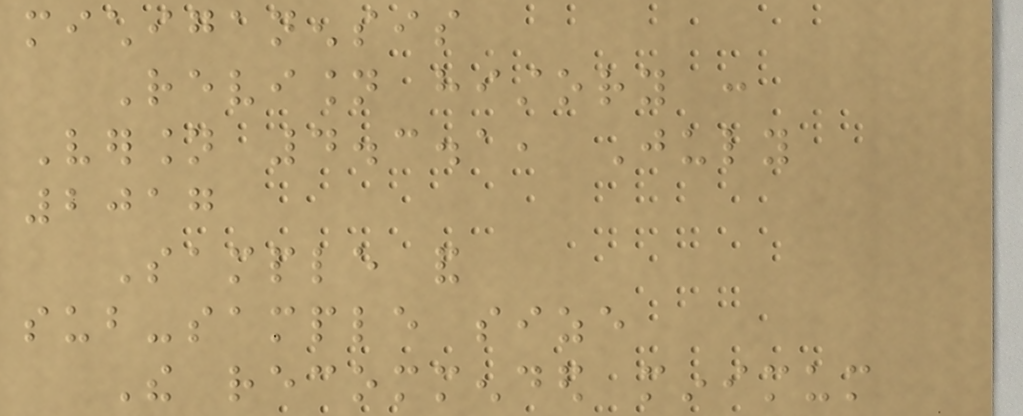michiganensis
Revision history :
Version 4.3.1, July
2017
Sample and
sub-sample size
The recommended minimum
